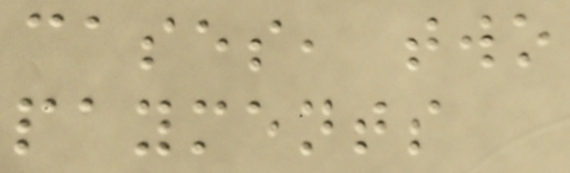cases, two
payments
